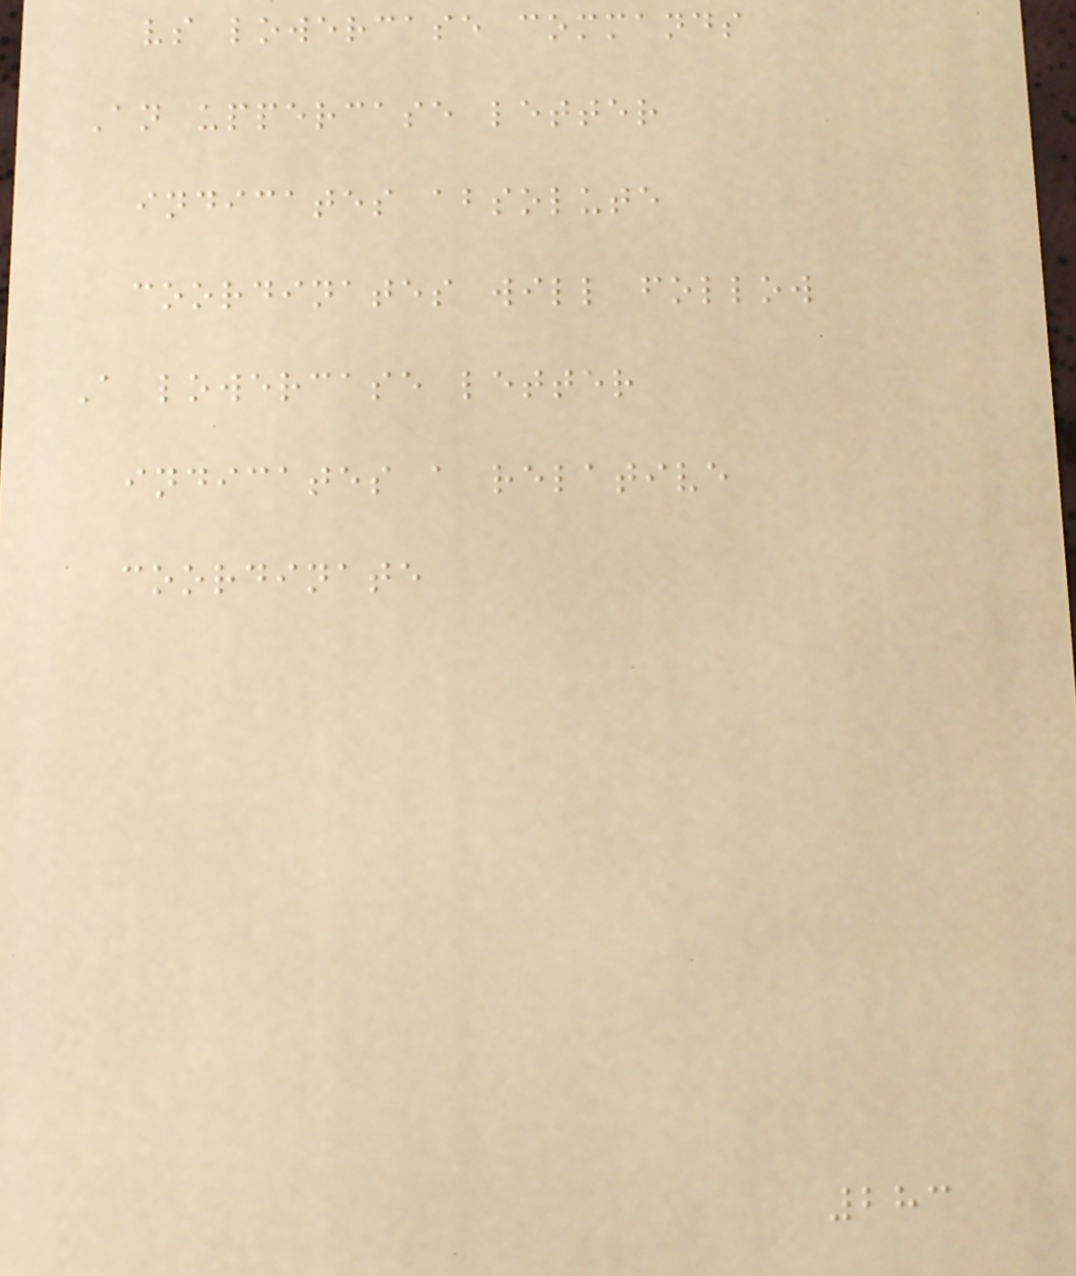vs lowercase commands
An uppercase letter
indicates absolute
coordinates will follow
A lowercase letter
indicates a relative
coordinate
283
